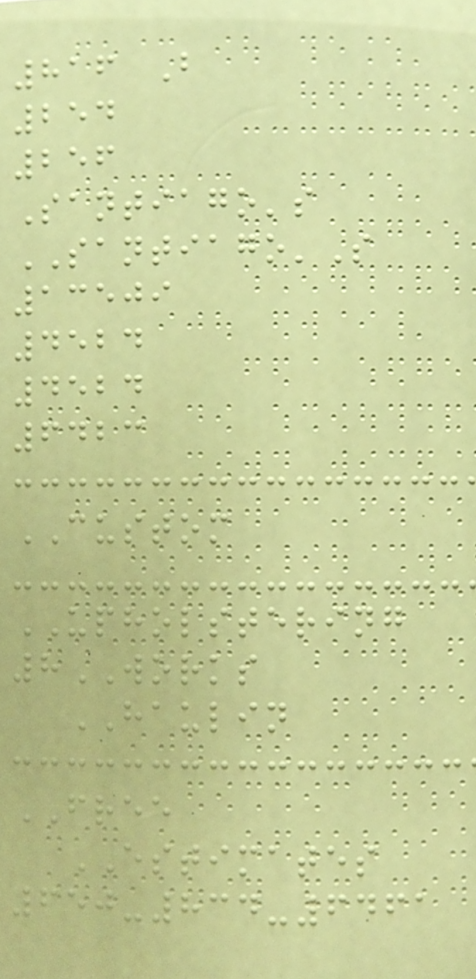816 B
254
256
Santiago's
SANTIAGO'S
13509
4524
4524
6423
CUSTOM
UPHOLSTERING
8WORKS
HAULIN
FREE
ESTIMATES
650-834-6461
